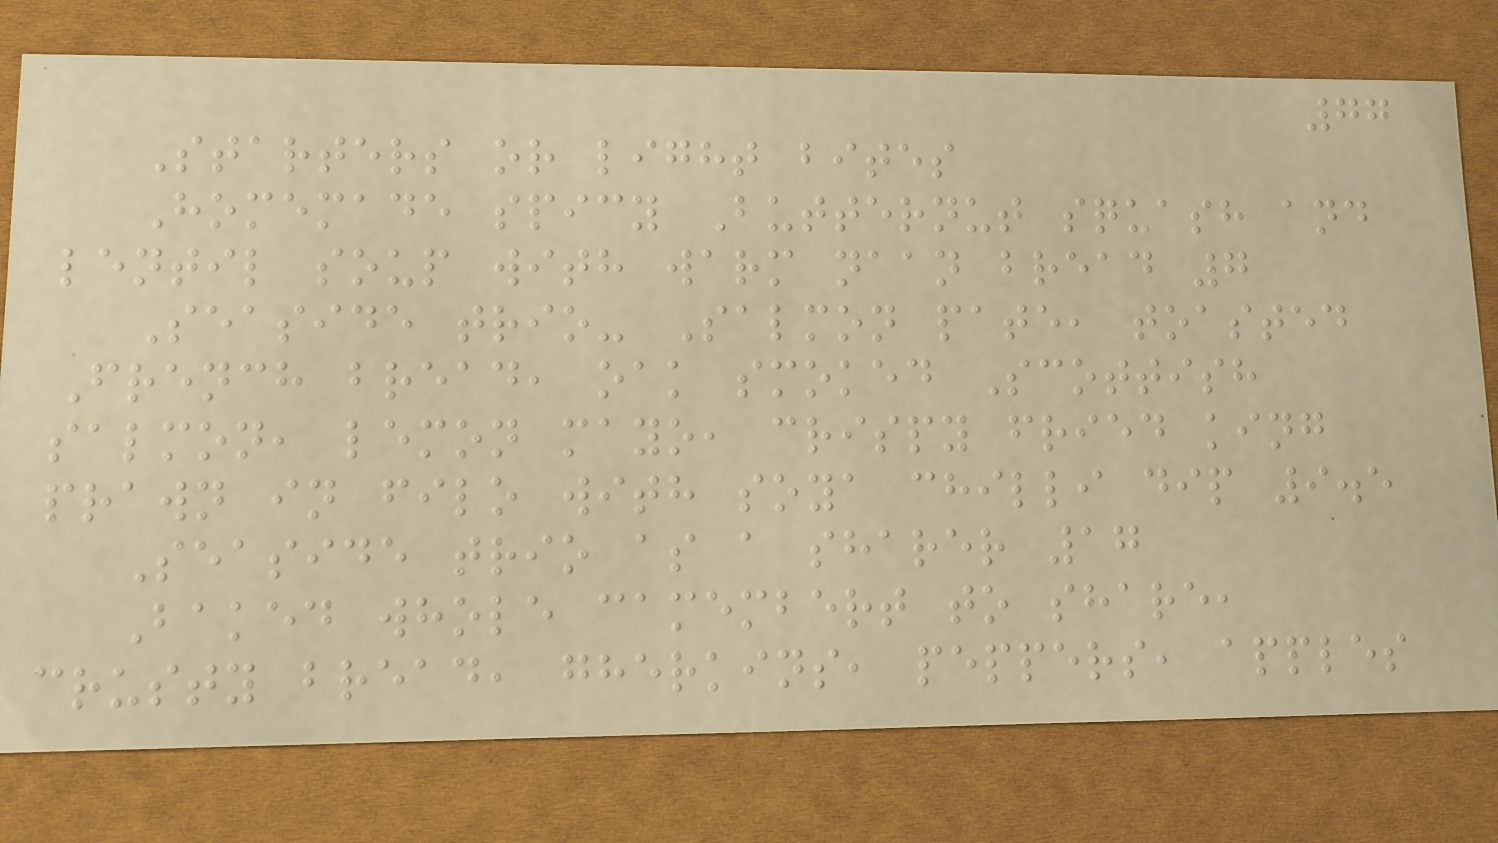77
Starters or light bites
Homemade spicy Butternut squash and
lentil soup with warm naan bread 7
Seaside trio- Salmon pate, toasted
French bread, oak smoked Scottish
salmon, lemon mayo, crispy fried king
prawn in filo with soya chilli dip 9.5
Seaside trio as a sharer 17
Baked whole camembert to share,
crusty bread, gherkins, peppers, apples
